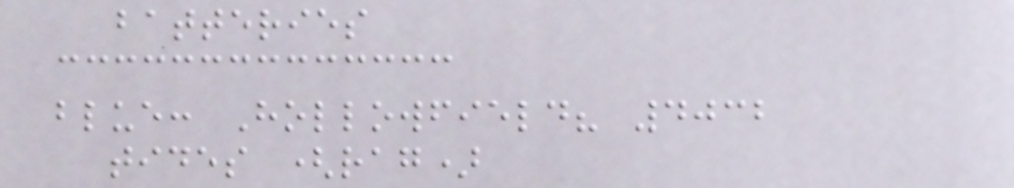batteries
blue: Hollowfield? 4032
tides (rag)
